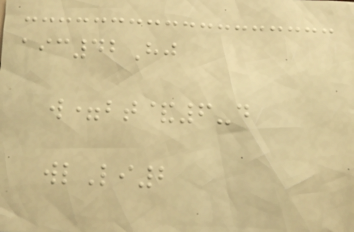aic42Hj
w=bt&6-d
wlLi2
